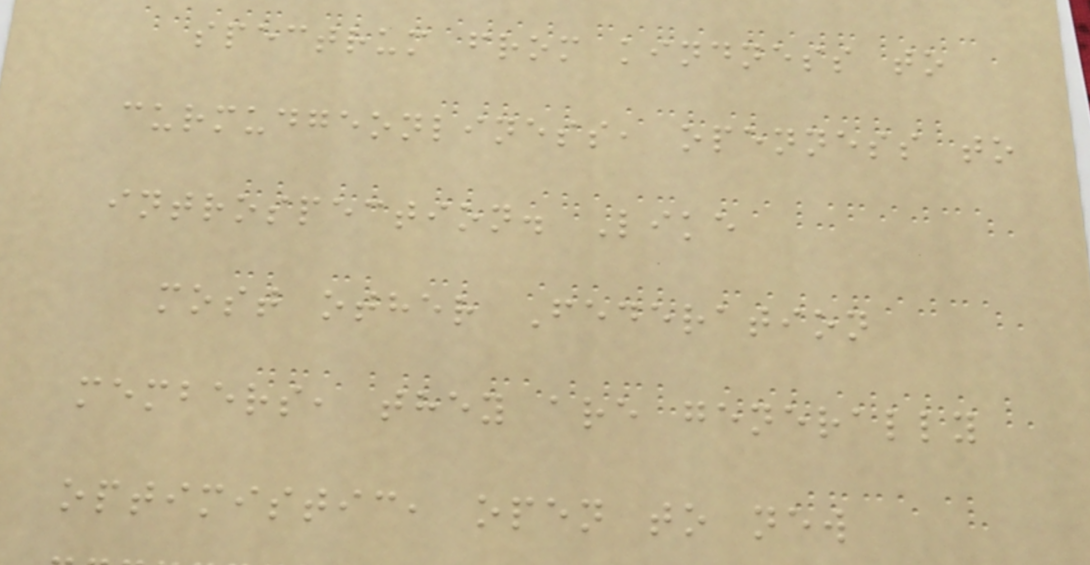spectrum from kindness to
curmudgeonliness, openness to
introspection. Like
most other Federation
members, they are generally
optimistic, open to new
